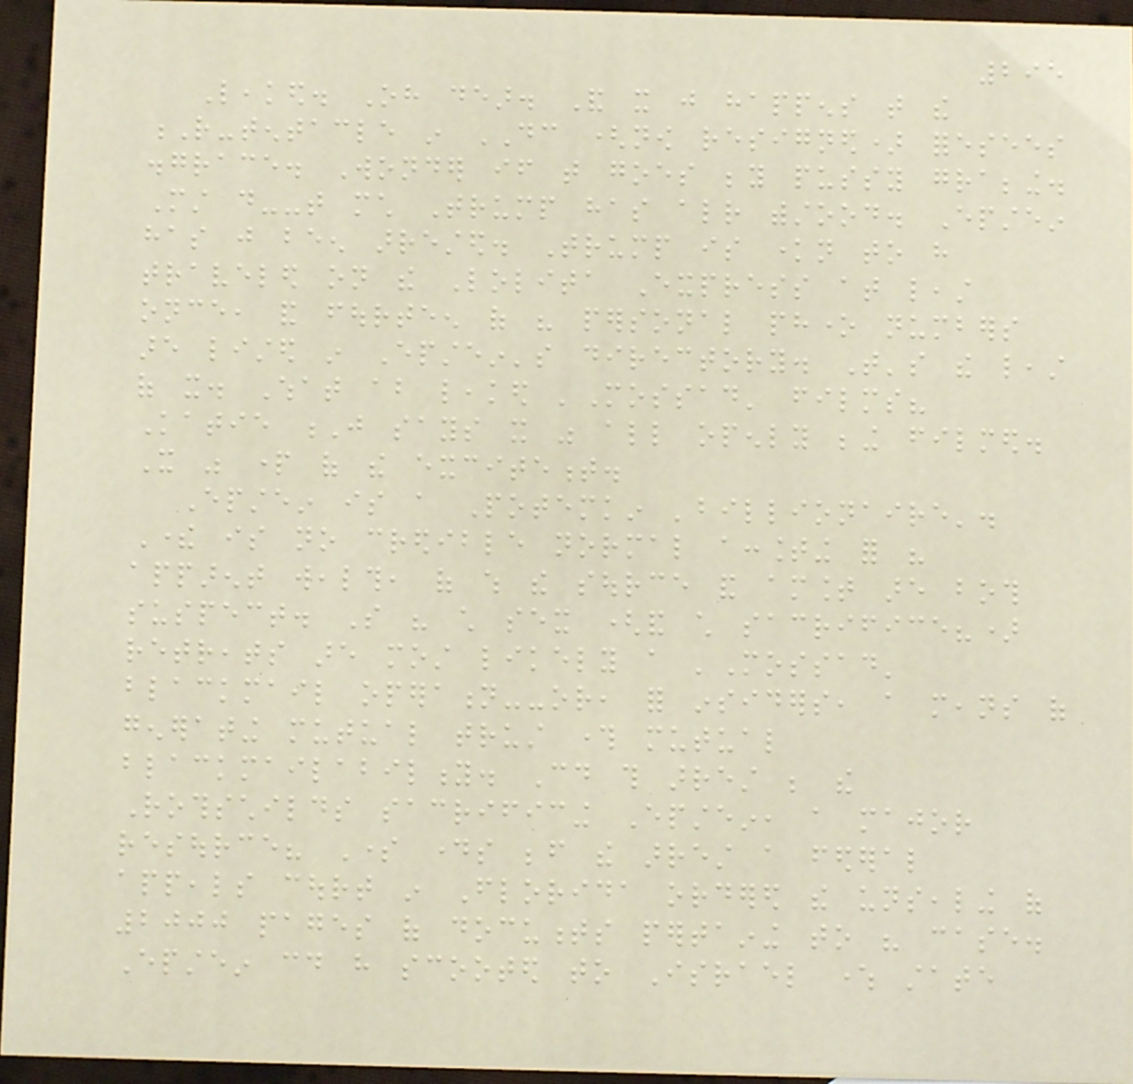295
Leaked. Oh dear. And it just happens that the
R-tentacle in DC (now resigned) foresees
disgrace. Wonder if that goes beyond pussy grabbing.
Must do--that much Trump has already withstood. Epstein
has just been arrested. Trump is known to have
traveled on the Lolita Express at least
once, and fourteen of his personal phone numbers
are listed in Epstein's directory. That's the least
of it. What about leaked 'Mossad' films?
Katie J says it was all openly being filmed.
It was part of the excitement.
Epstein is a Potemkin 'billionaire'.
There is no credible normal accounting for his
apparent wealth, of which the source and amount are both
suspect. So his child sex (and child sacrifice?)
retreats are most likely a 'Mossad'
blackmail operation--or, for insiders, a means of
generating mutual trust through mutual
blackmailability. Could this arrest be the
Rothschilds sacrificing Epstein, a major
resource? Some days before the arrest a federal
appeals court in Florida ordered the unsealing of
2000 pages of documents pertaining to his case.
Epstein could have scooted to Israel where state
